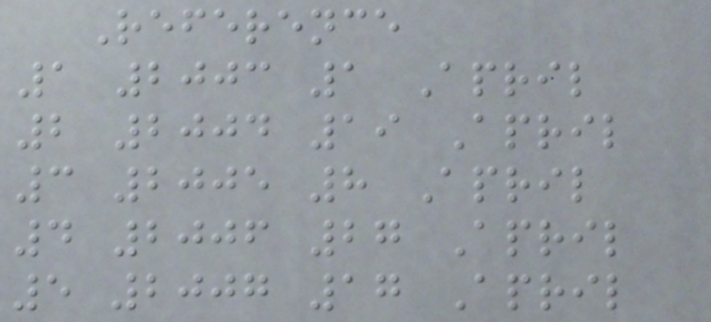Reference
1 2003 1 April
2 2004 19 April
3 2005 8 April
4 2006 27 April
5 2007 17 April
